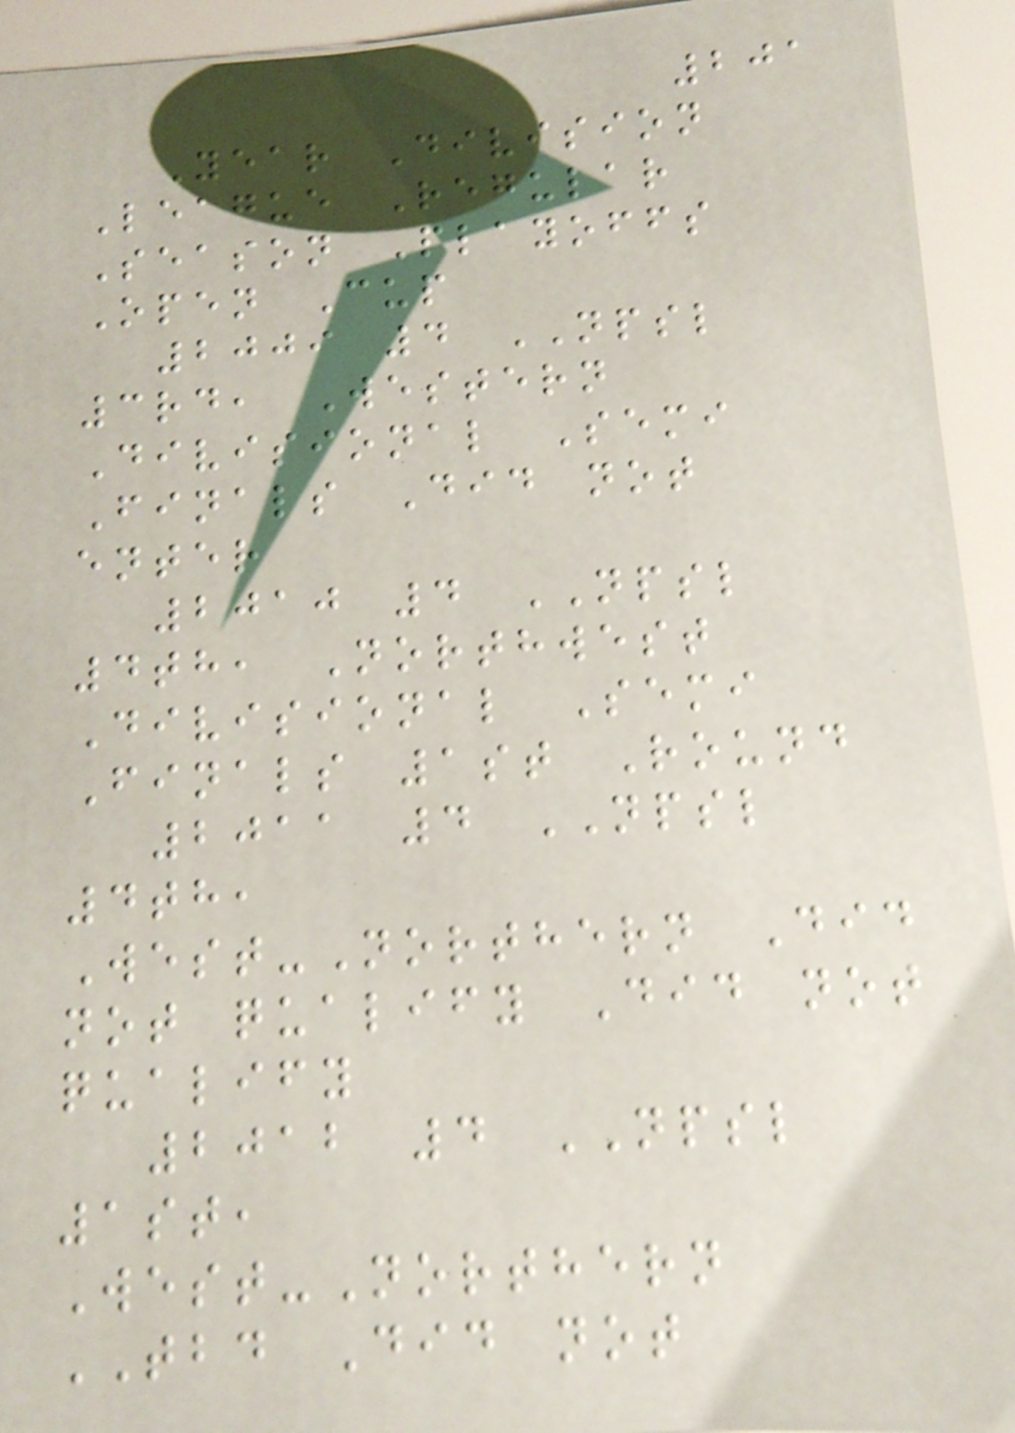201
Year Division
League Regular
Season Playoffs
Open Cup
2009 4 NPSL
3rd, Western
Divisional Semi
Finals Did not
enter
2010 4 NPSL
4th, Northwest
Divisional Semi
Finals 1st Round
2011 4 NPSL
4th,
West-Northern Did
not qualify Did not
qualify
2012 4 NPSL
1st,
West-Northern
TBD Did not
